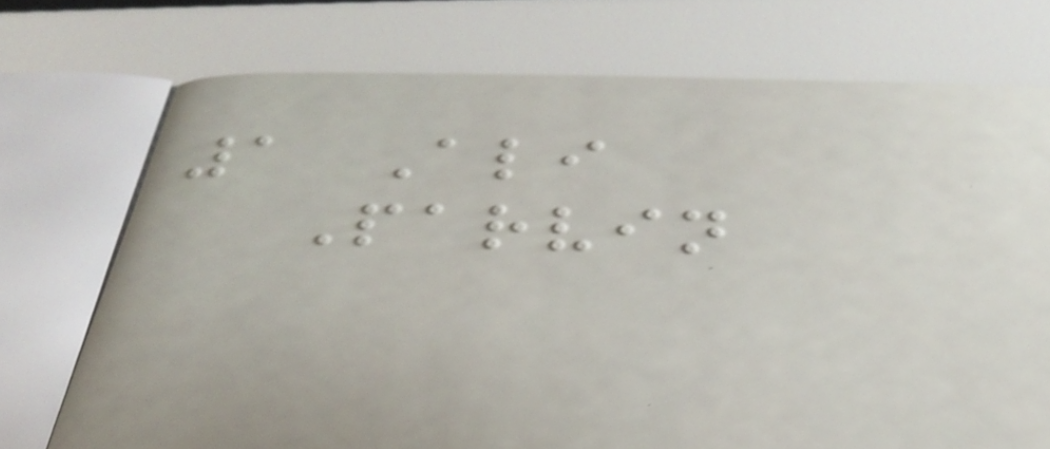1 Ali
Parvin
